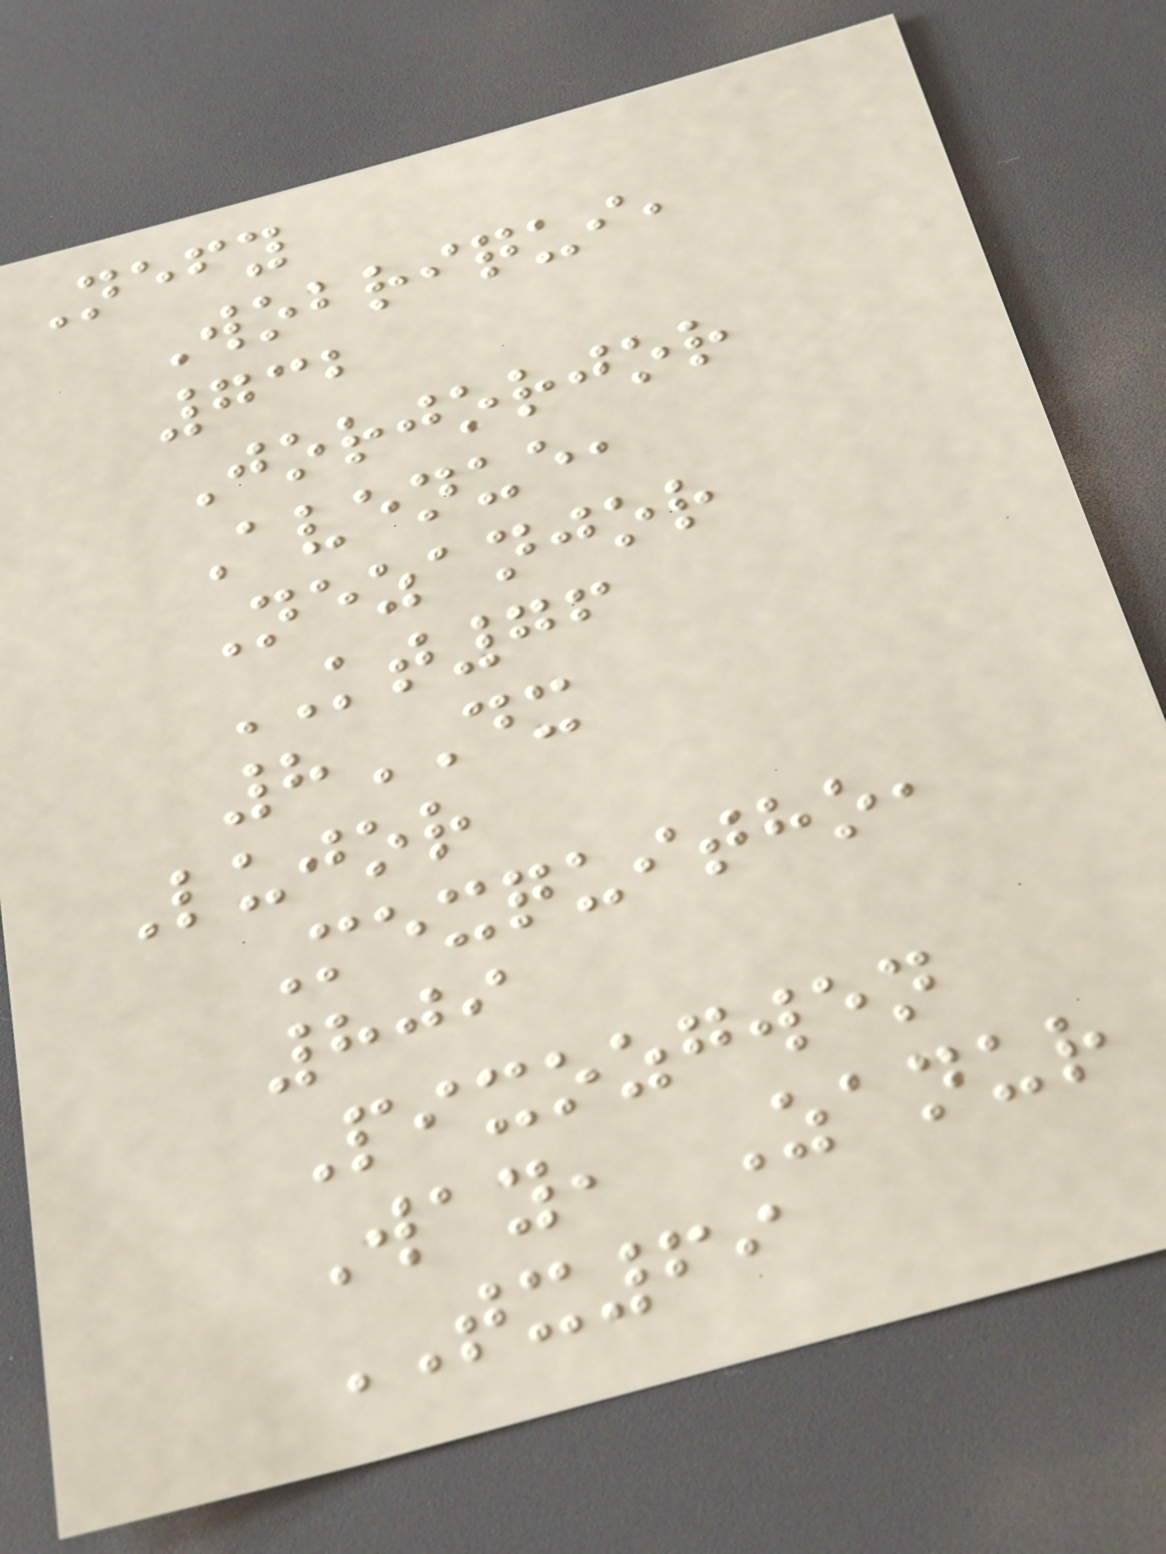Nefy
Wobriqui,
732
Jorjorjor
Avenue,
Nezanjor
KT76
8DX
Lujor
Mexquitho,
809
Pixozgwen
Way, Zanur
TX69
